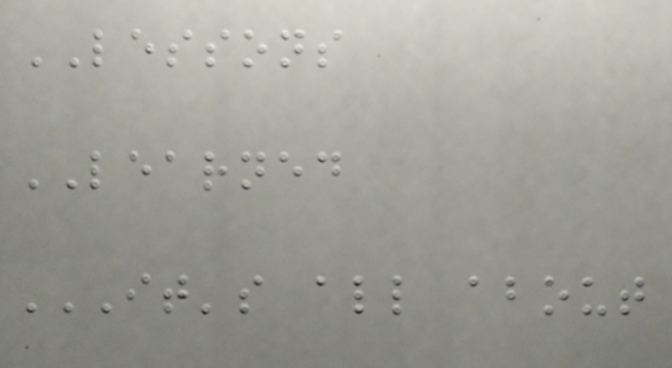LESSONS
LEARNED
IT'S ALL ABOUT
